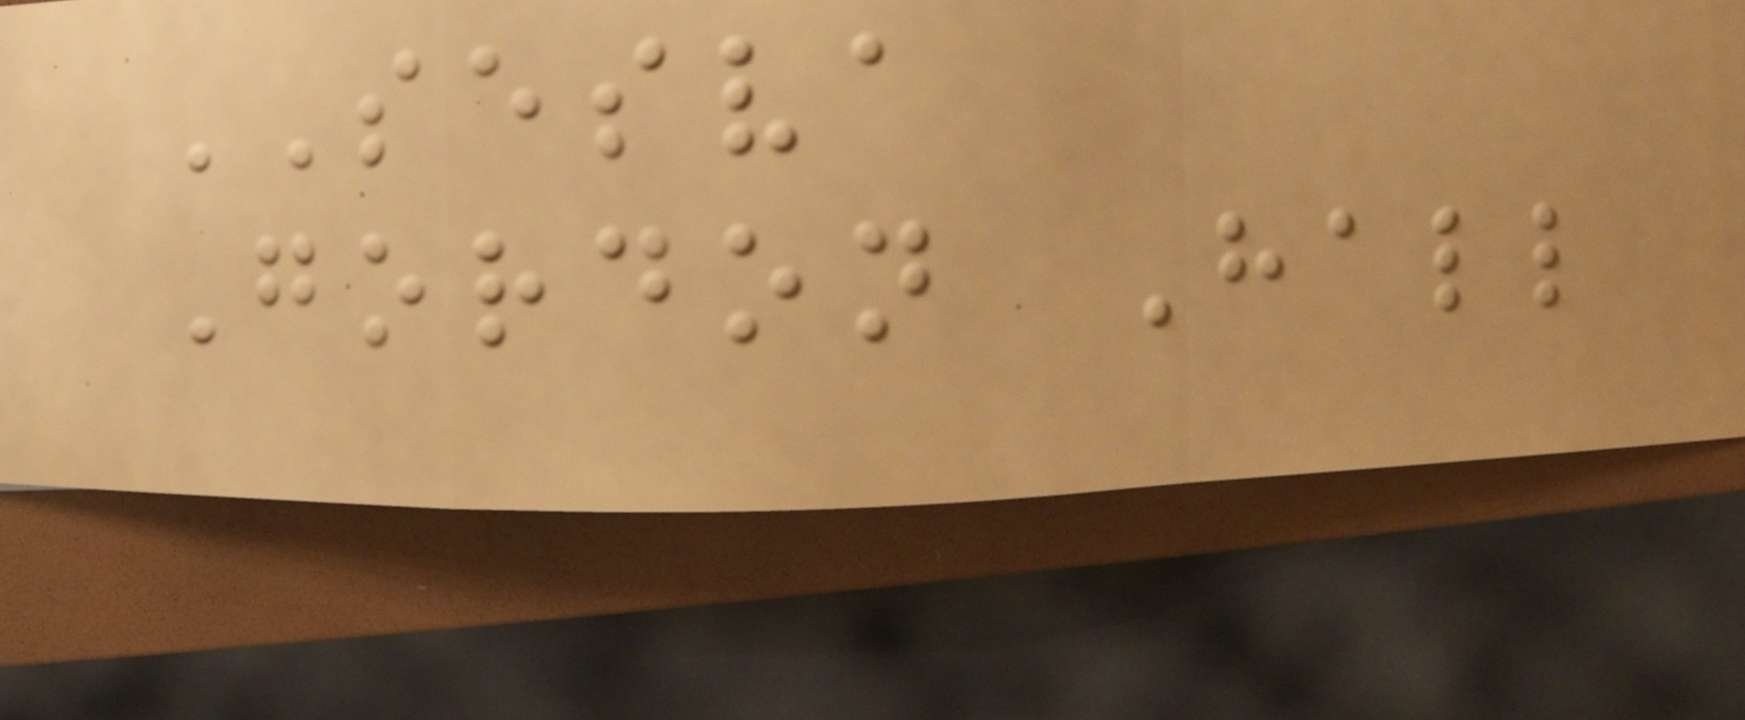SESVA
Gordon Hall
